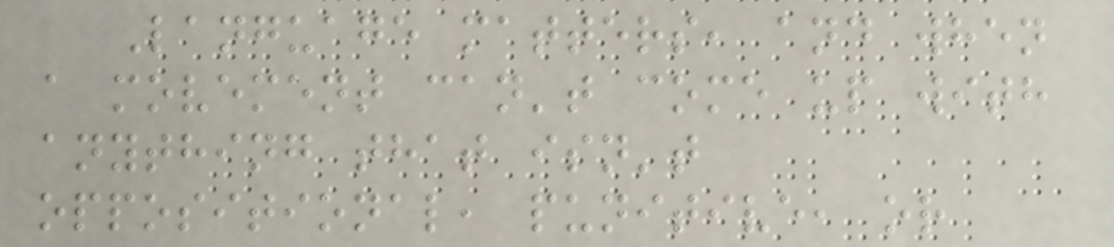Language matters, and when
a movement can't come up with
anything that isn't
oppositional, punitive, or
